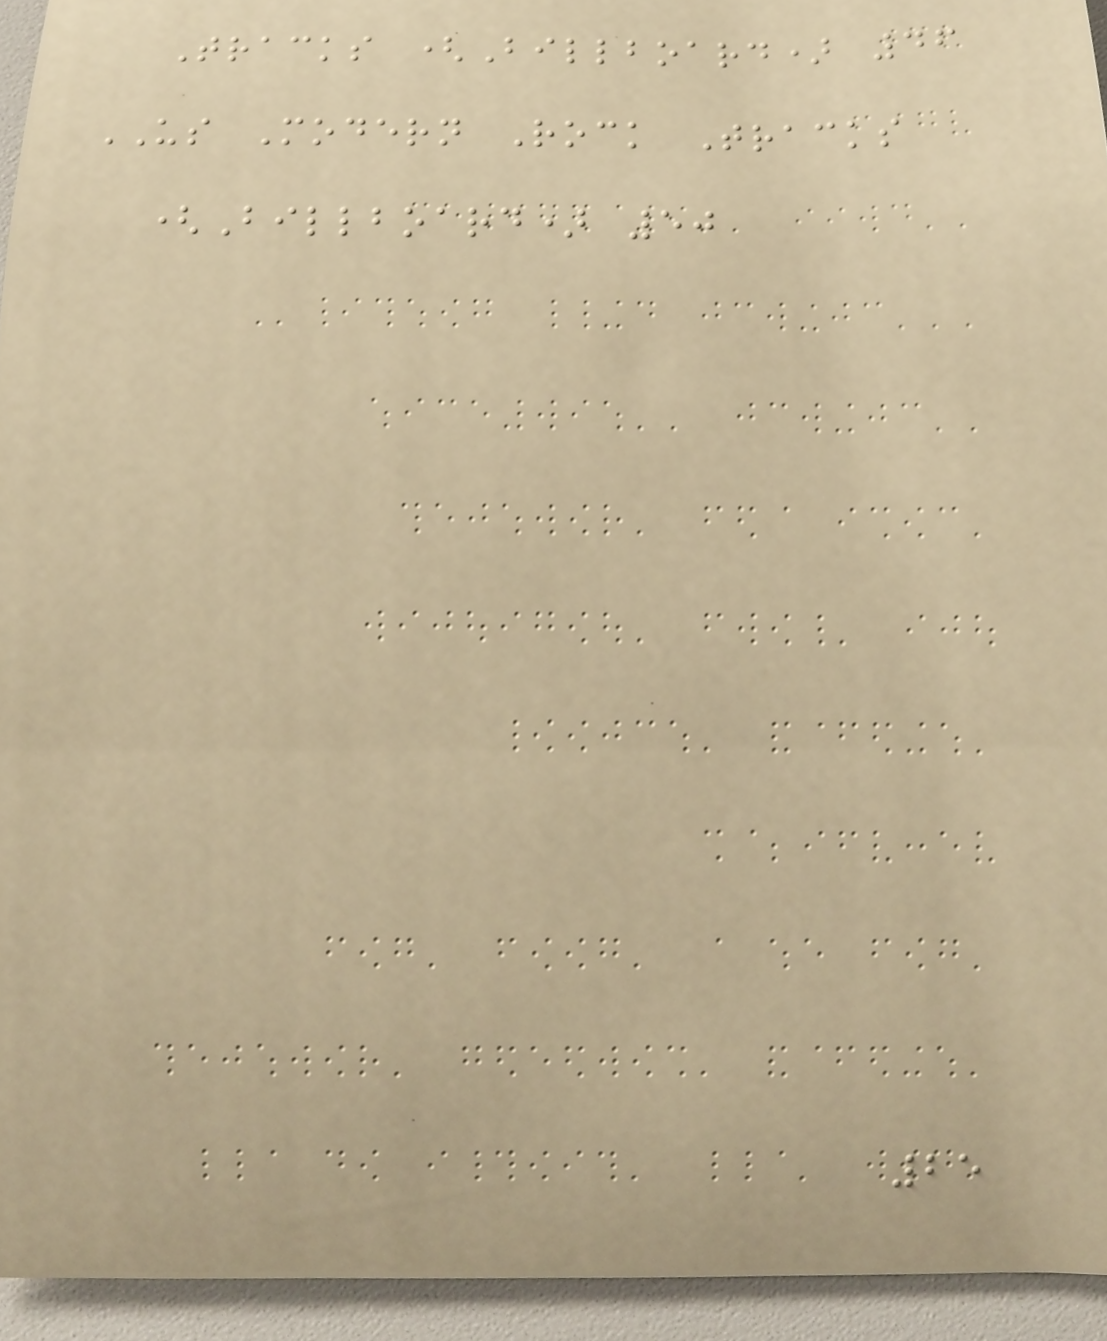Tracks (Billboard) 46
US Modern Rock Tracks
(Billboard) 50
25
